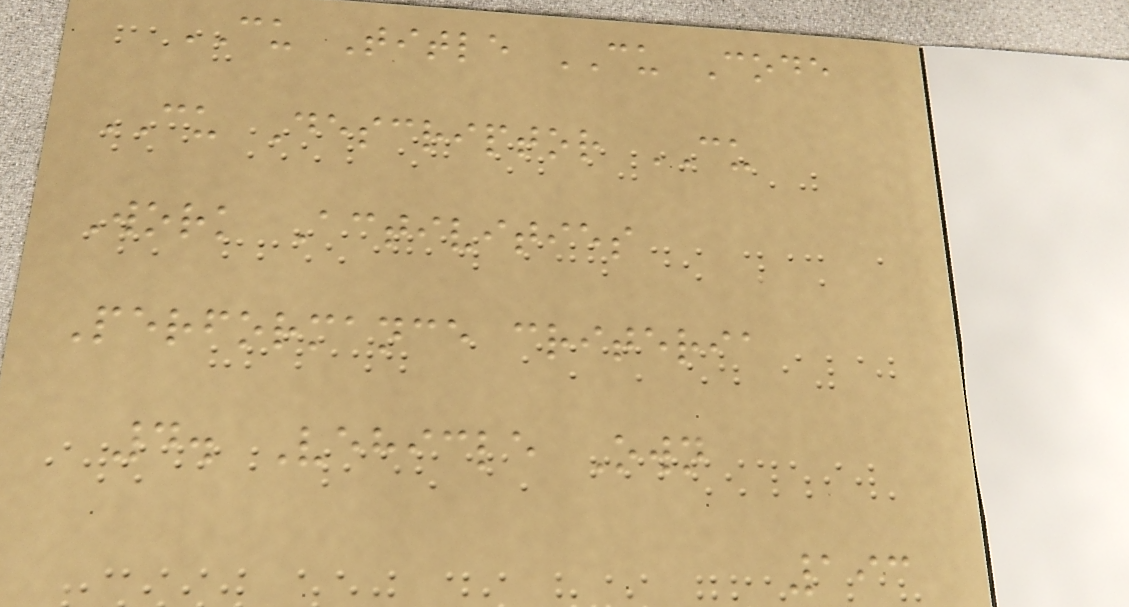CU Title CU Code
CU Descriptor CU
Work Activities
Performance criteria
4. Vehicle Own
193
